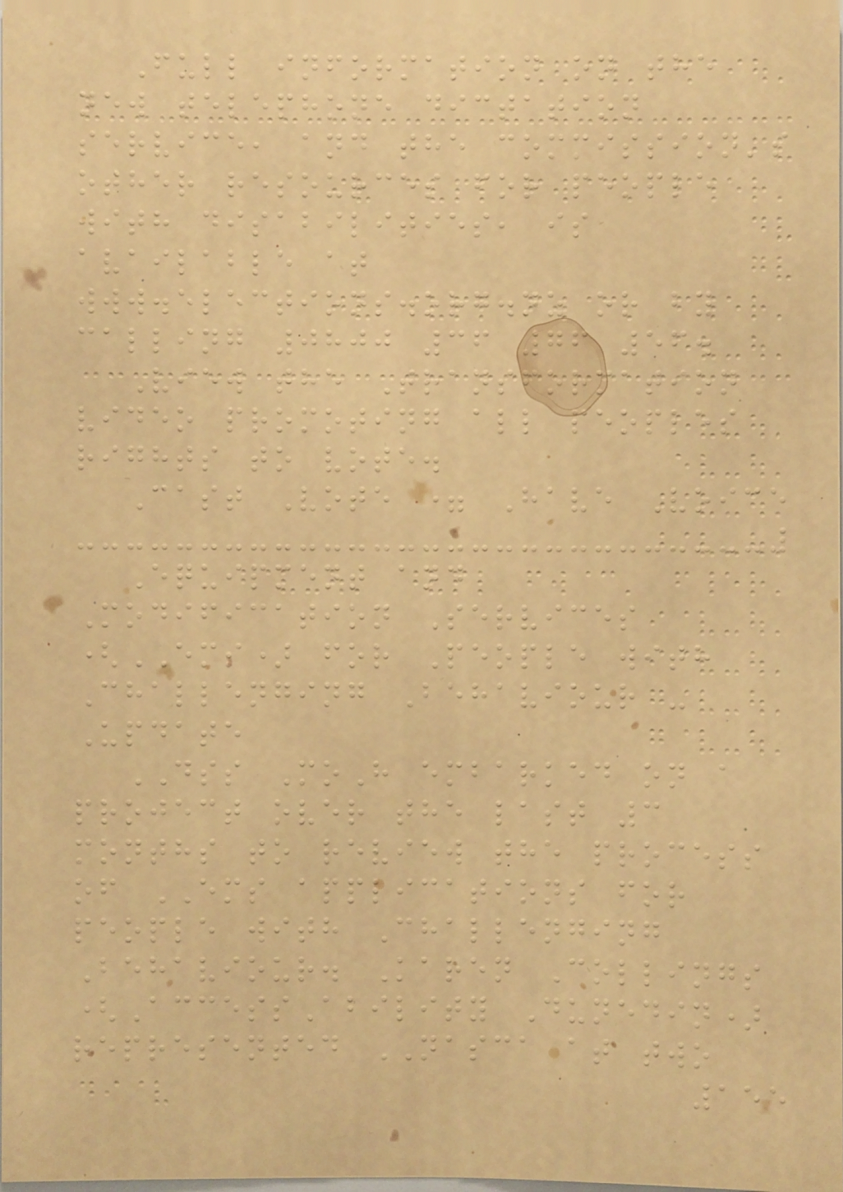Full information on the
new telephone dictation
service, and the commission's
other resources for people
with disabilities, is
available at
www.elections.org.nz or by
calling 0800 36 76 56.
View the Transformation
video promoting all peoples
rights to vote.
Cast Vote = Have Voice
Equipment and
Modification Services
(EMS) for People with
Challenging Behaviour -
Update
DSS MoH embarked on a
project over the last 3
months to review the process
of EMS applications for
people with Challenging
Behaviour. Karen Collings
(AccessAbility Dunedin)
represented NASCA at two
155
